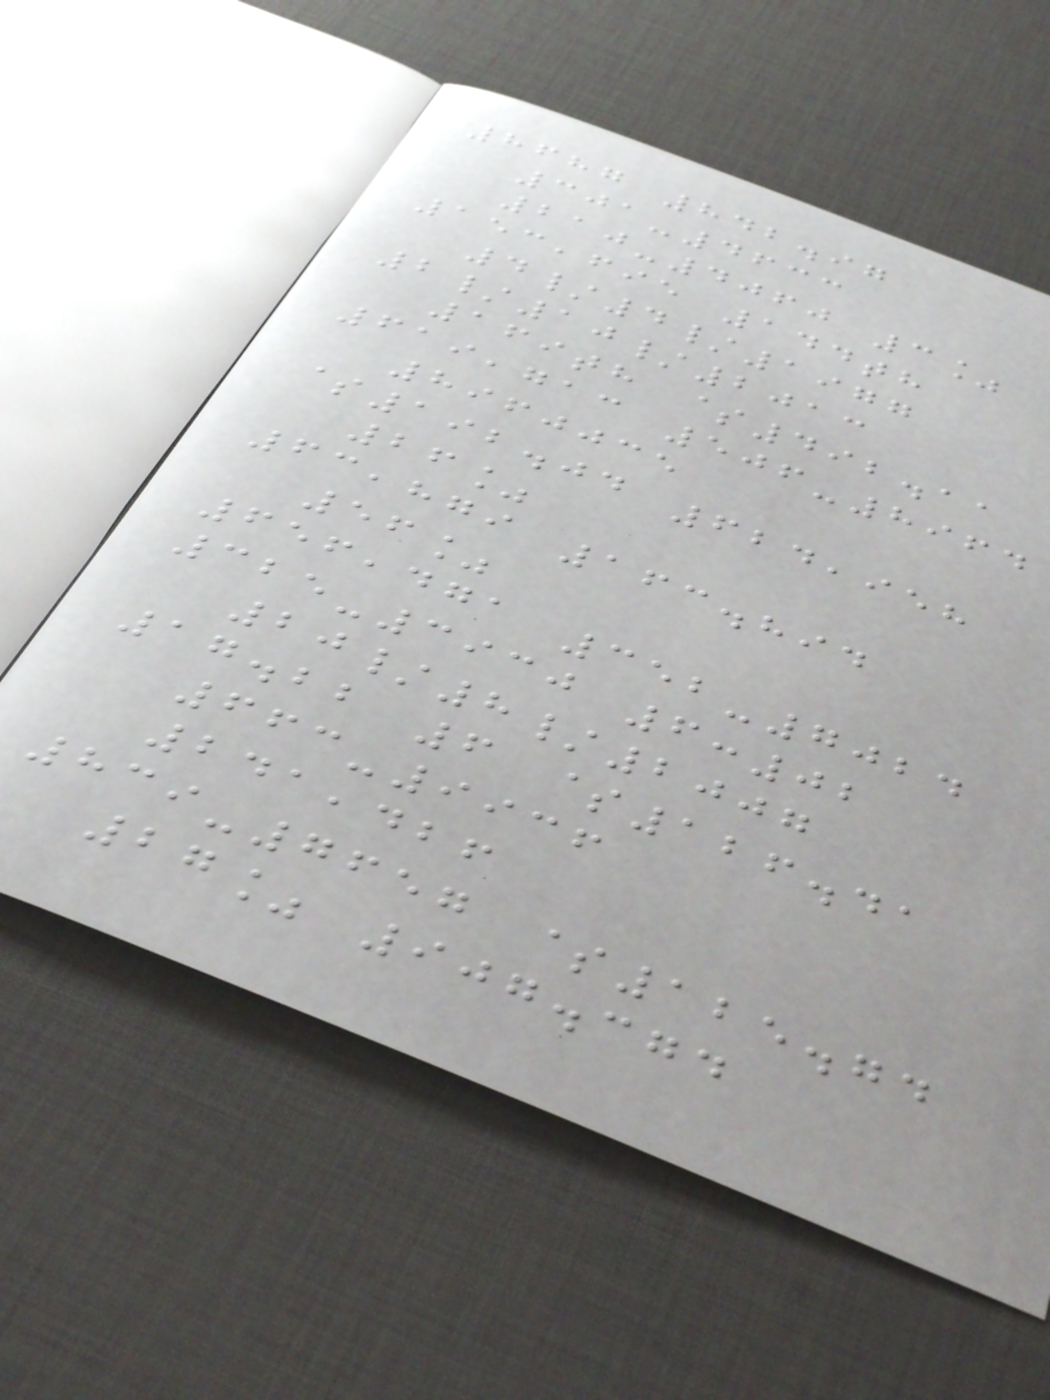8687 842.97
301-4633
210-4060 3%
153,695 144th
4/4/1977
2/10/2013
169th $492.11
619,713 506-8964
8960035
$192.04 624,958
26%
63,879 163.894
56%
656,471 352-7024
325-3930 6:02
20/8/2007
17.22 6 $126.41
663-9936
241,426
839-7657 $125.74
27% 907.374
